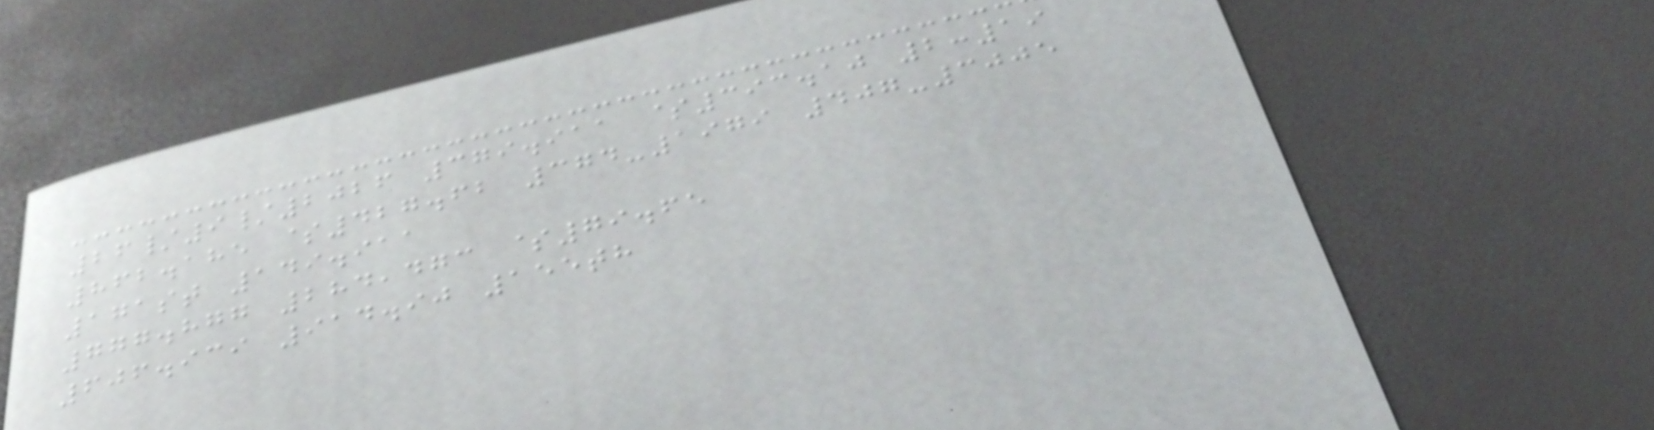26/9/2026 379.911 $393.10 2:19
862.185 $427.62 374-1979 407-3005
171st 149.911
777.877 284,473 $79.65
606.939 914.90 155th
